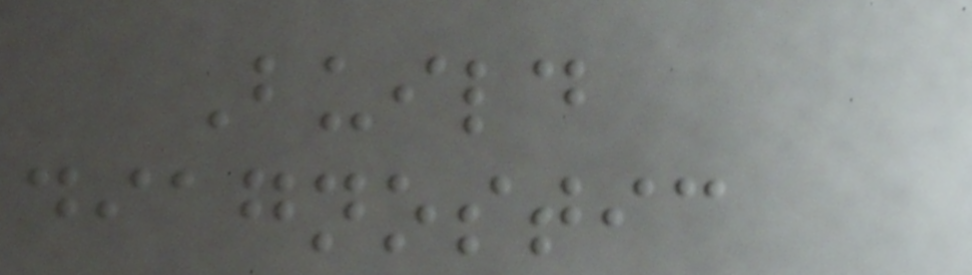Build
diagnostic
